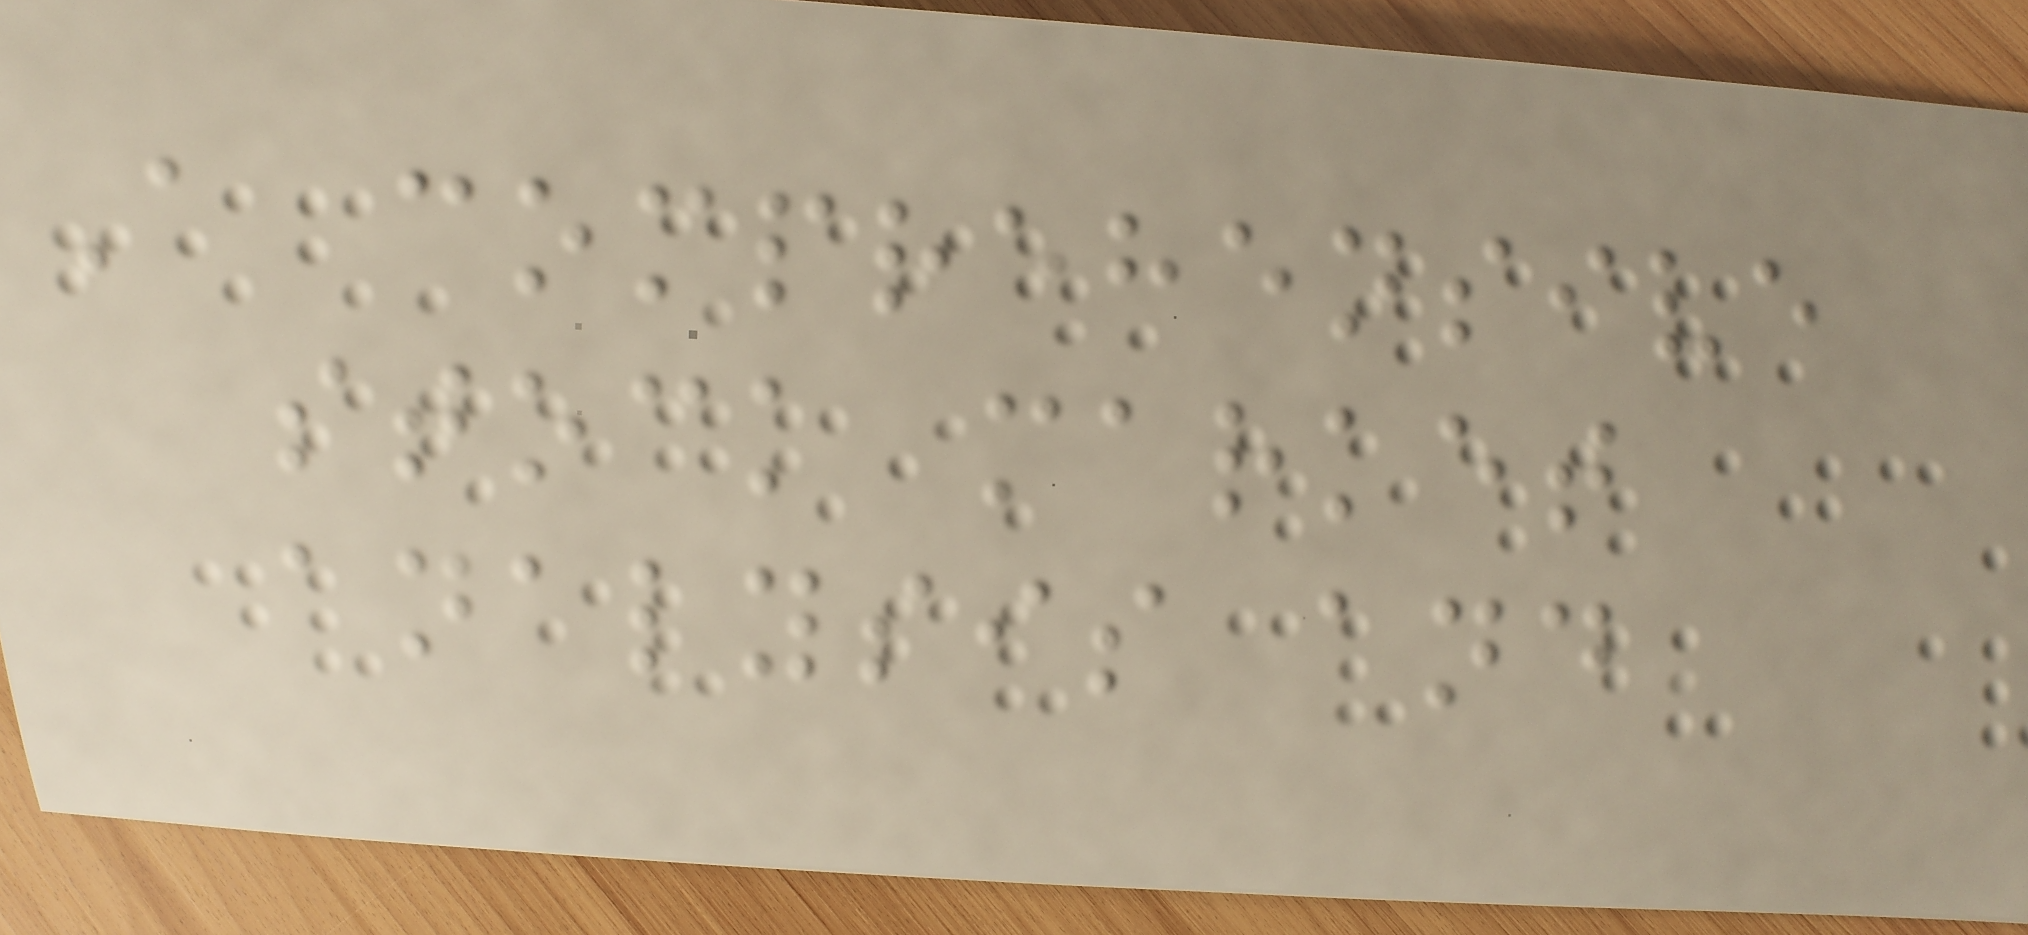A comprehensive
stock market
analysis and
